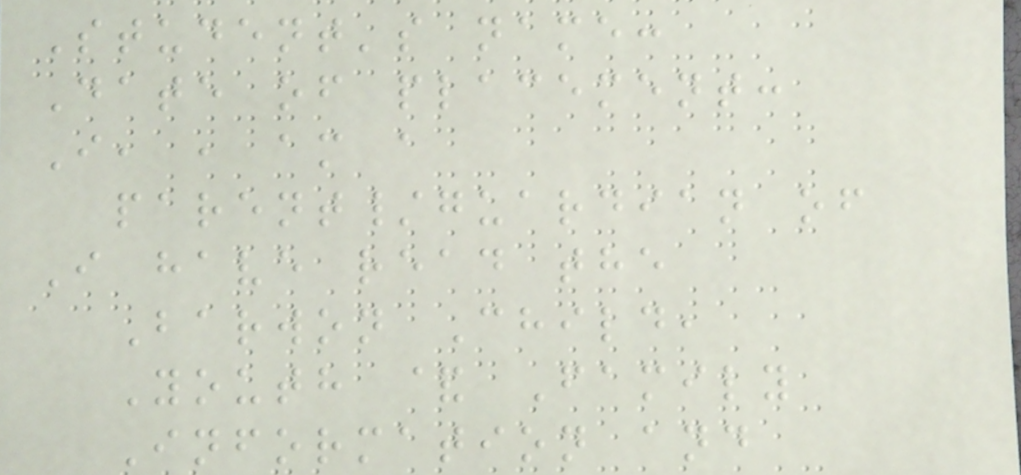Student's name:
Date of placement:
I, , am a
parent/guardian of
I have read the
Barwon Child,
Youth & Family
Information and
